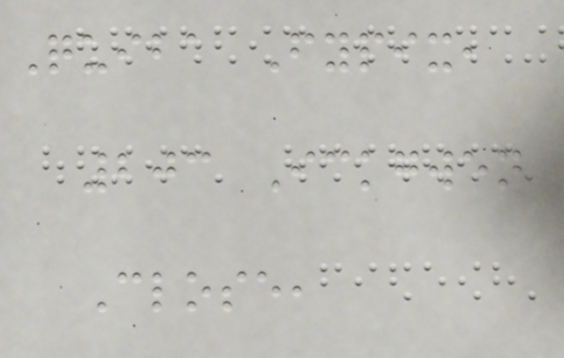Quiba Fypix,
203 Ickgwen
Close,
